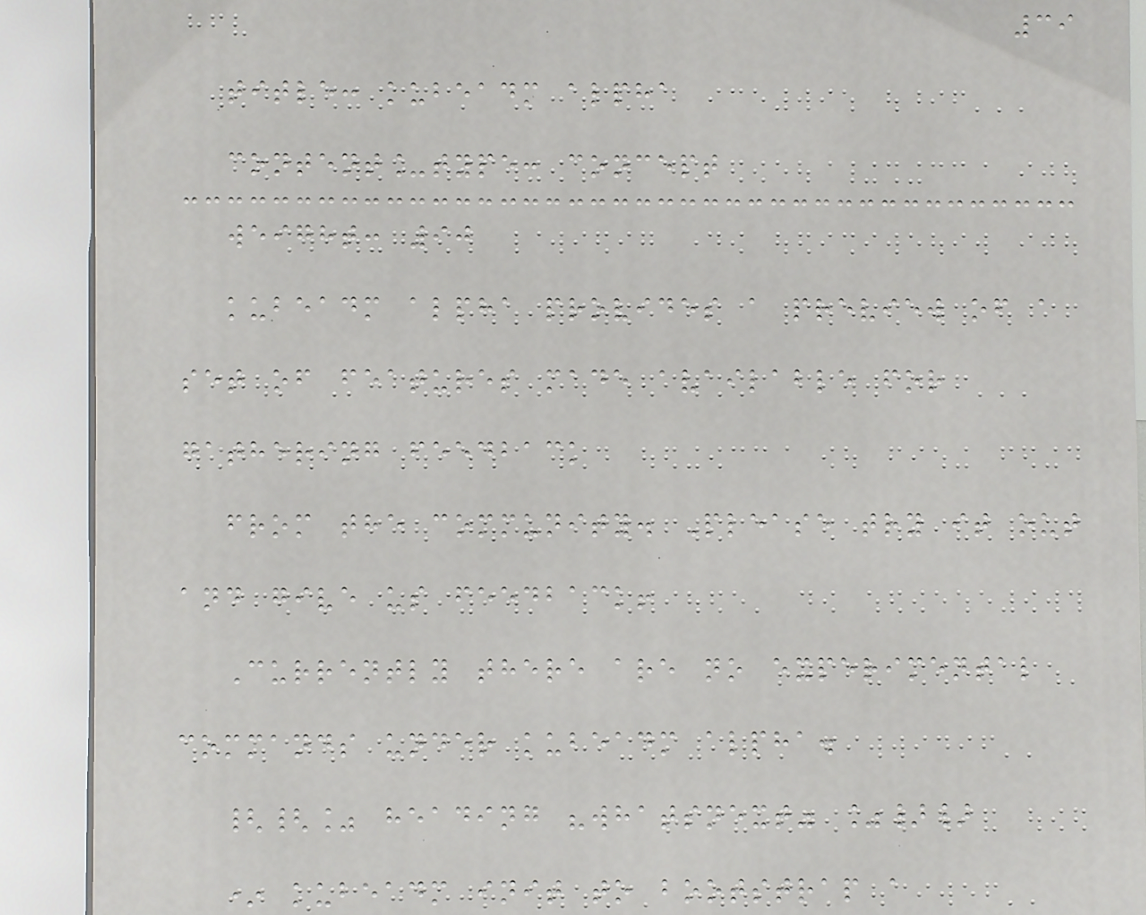39
title: kubeadm alpha
content_type: concept
weight: 90
kubeadm alpha provides a preview of a
set of features made available for
gathering feedback
from the community. Please try it out
and give us feedback!
Currently there are no experimental
commands under kubeadm alpha.
{{% heading "whatsnext" %}}
* kubeadm init to bootstrap a
